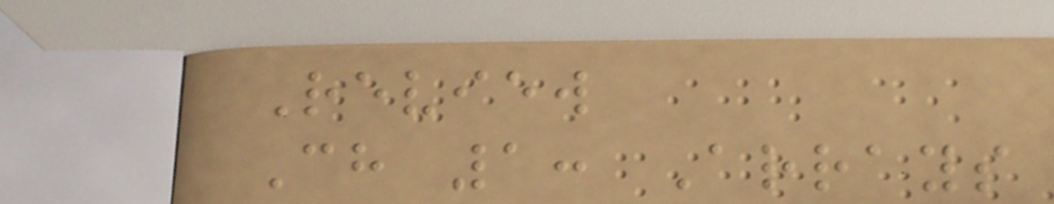Review
Ch 1: Arrays
